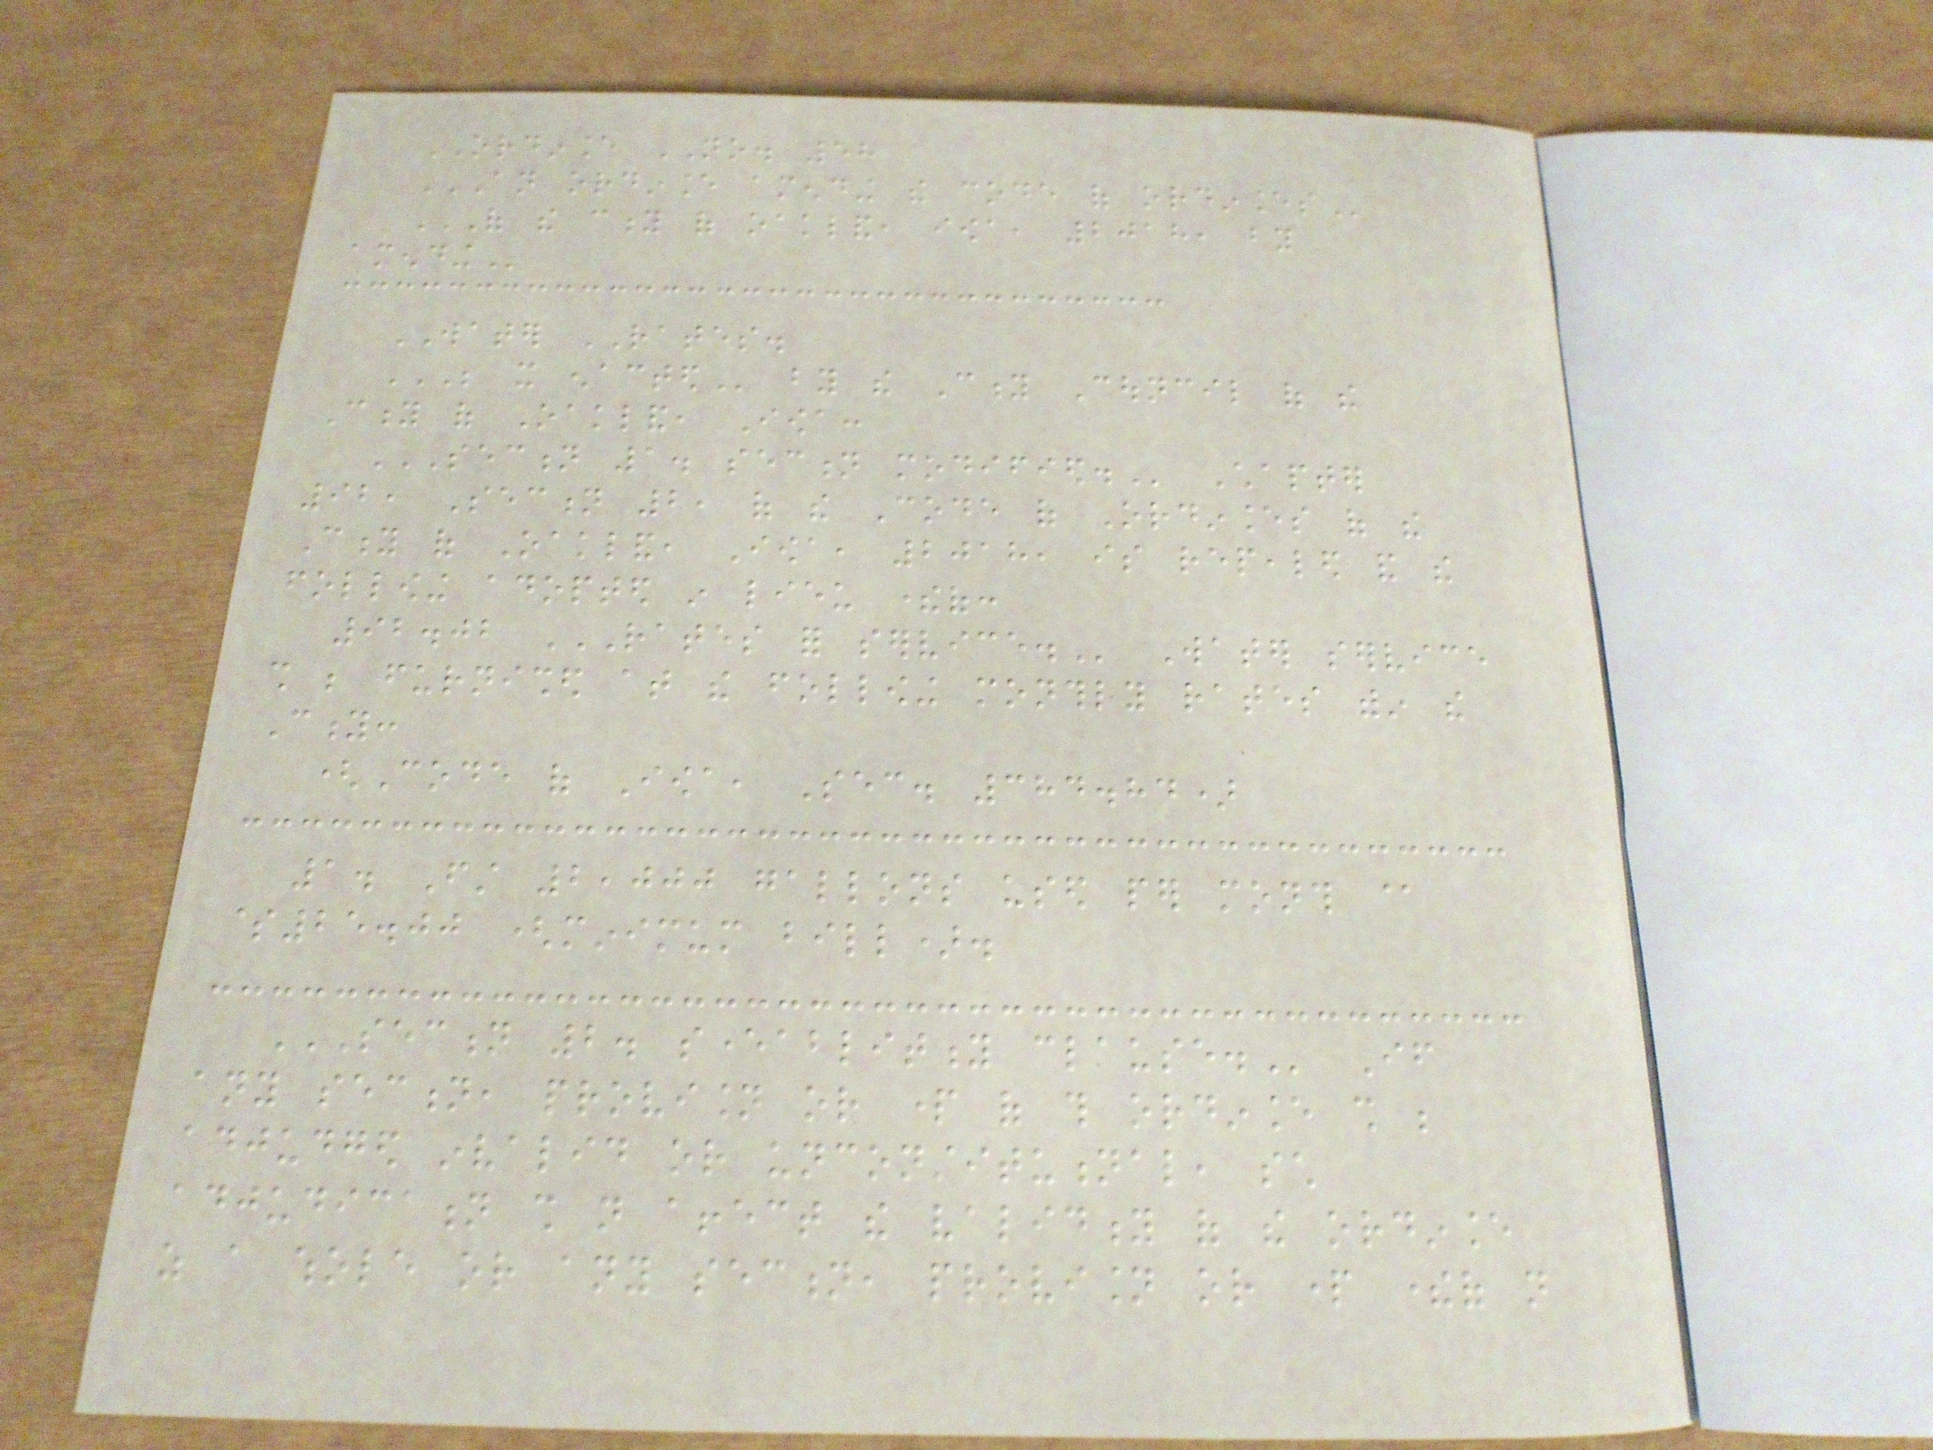ORDINANCE NO. 58
AN ORDINANCE AMENDING THE CODE OF ORDINANCES
OF THE CITY OF OAKLAND, IOWA, 2018, BY
AMENDING
WATER RATES.
BE IT ENACTED by the City Council of the
City of Oakland, Iowa:
SECTION 1. SECTION MODIFIED. Chapter
92, Section 2, of the Code of Ordinances of the
City of Oakland, Iowa, 2018, is repealed and the
following adopted in lieu thereof:
92.02 RATES FOR SERVICE. Water service
shall be furnished at the following monthly rates within the
City:
(Code of Iowa, Sec. 384.84)
1. First 2,000 gallons used per month @
$25.00 (minimum bill).
SECTION 2. SEVERABLITITY CLAUSE. If
any section, provision or part of this ordinance shall be
adjudged invalid or unconstitutional, such
adjudication shall not affect the validity of the ordinance
as a whole or any section, provision or part thereof not
